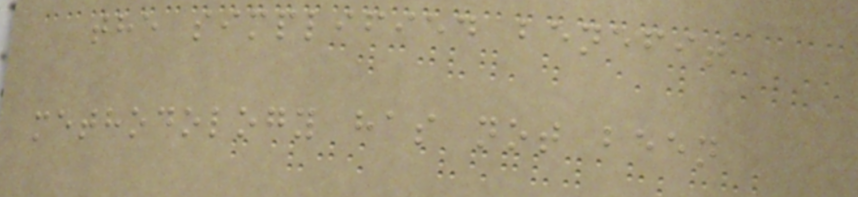the simplified benefit
methodology has not been
